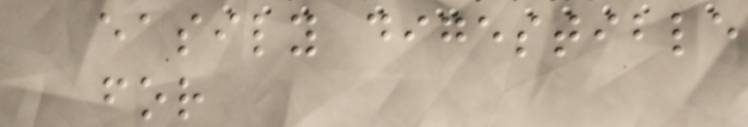easily digestible
for
